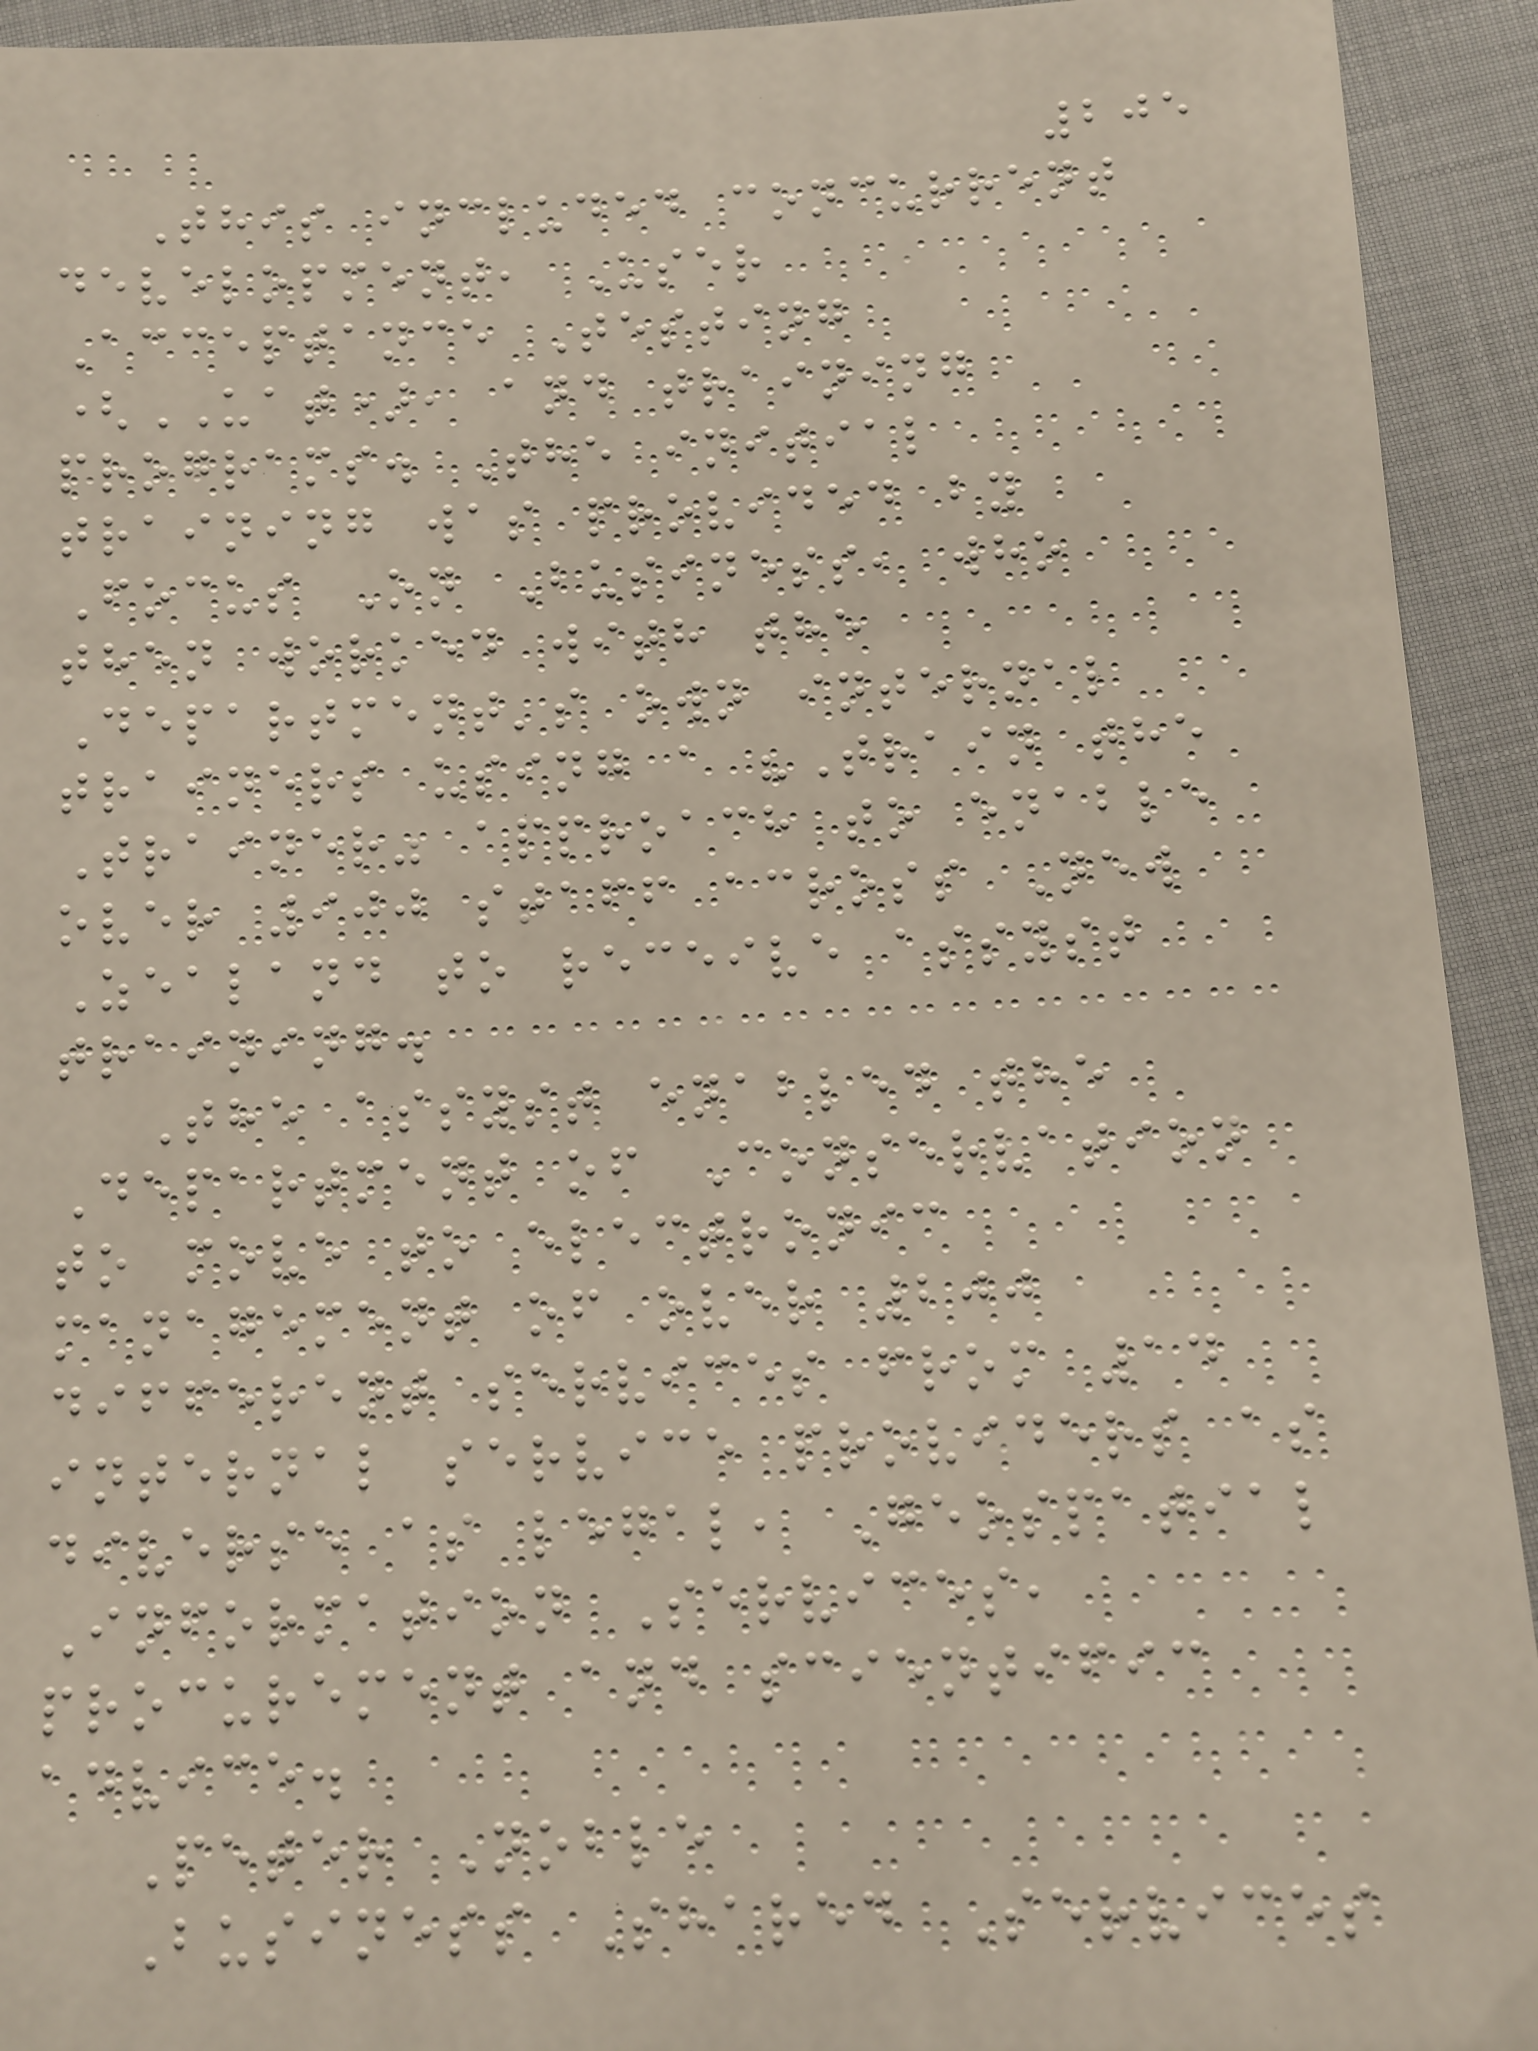205
This included concurrent
development, User
Acceptance Testing
(UAT), and training
programs. The initial
training was provided by
Focus On Business, who
then worked with the
Department's own internal
trainers using a "Train the
Trainer" approach to enable
over 900 staff across New
Zealand to receive assyst
training.
The assyst enabled the
Department of Conservation
to move to electronic
management of over 200
different services from 14
internal service providers as
diverse as legal, Geospatial
Information Services,
procurement and scientific
advice.
Peter Noble
Business Shared Services
